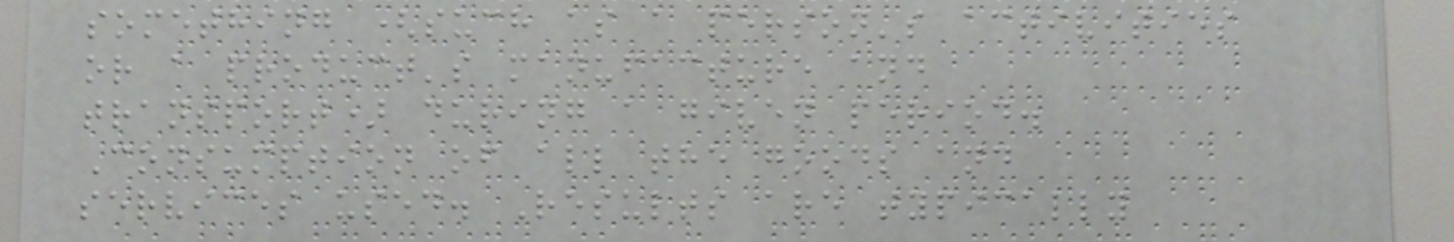something (such as a person's activities
or a product's manufacture and
transport) during a given period.
Consumption of all the goods and
services used. Results are typically
